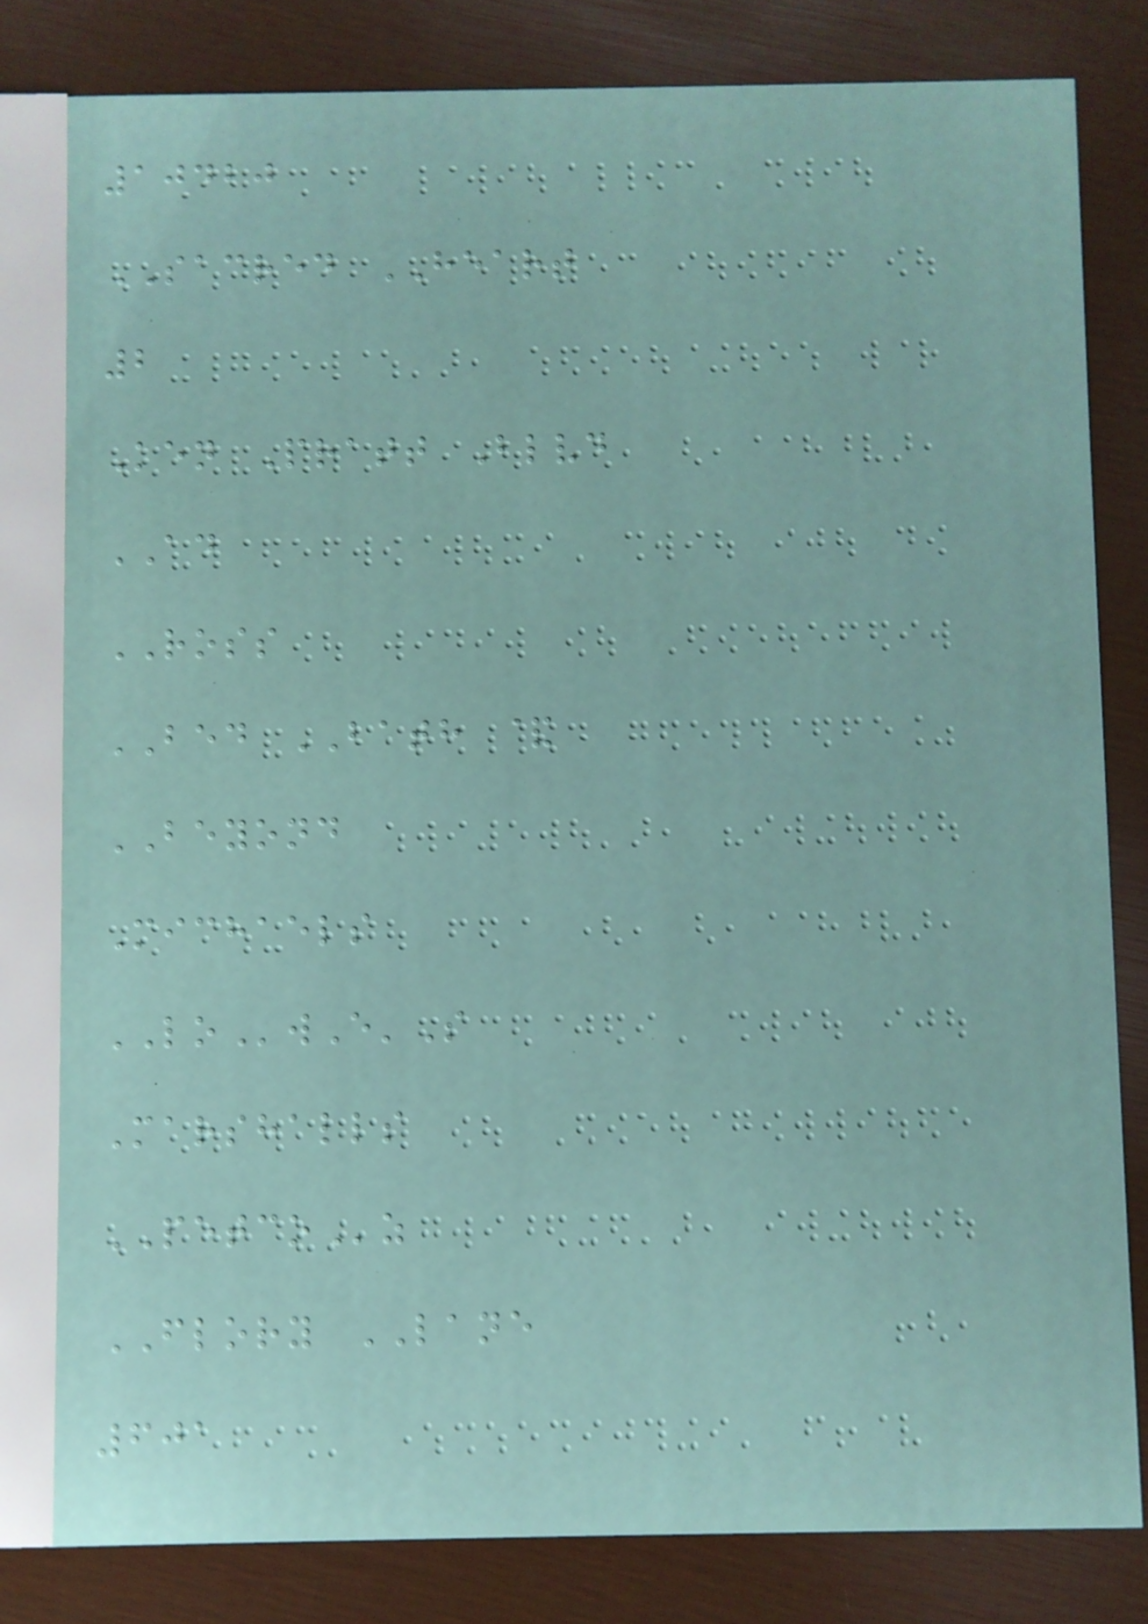10420
SACRED HEART
2
Ken Pratt Blvd
AD
ROSS
BED BATH &
BEYOND
Michaels
LOwE'S
Marshalls
PETCOz
FLORY LANE
601
